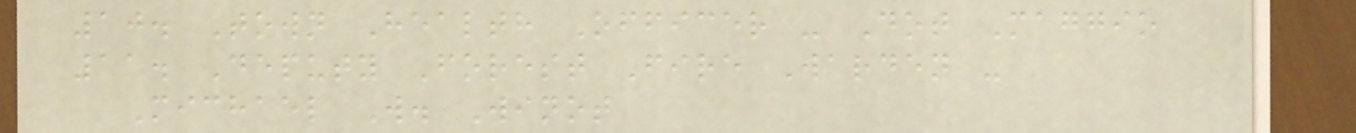10. Town Health Officer - Dot Maggio
11. Deputy Forest Fire Warden -
Michael W. Winot
